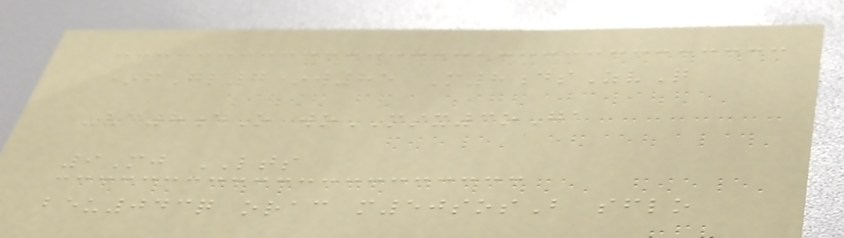*fGl7*w85 M8dsZvQ
-vc8dO woMSX3oGa
9Mj LTS
beu043q orac m50sosB sflo
